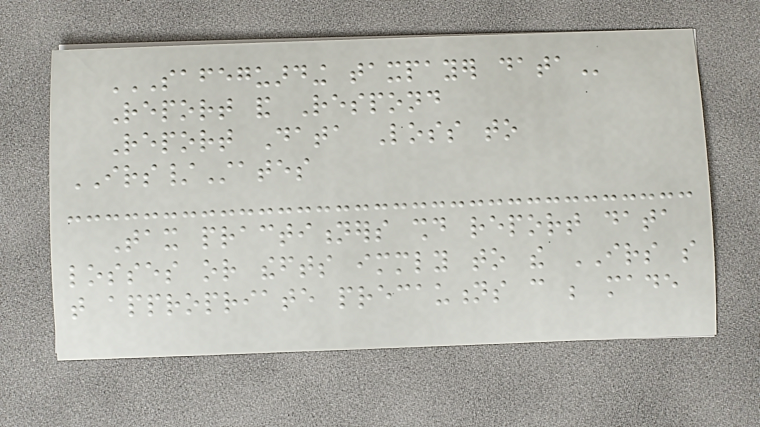SAFEGUARDING TAXPAYER DATA
Report and Respond
Report Data Loss to
IRS/States
Tax practitioners should report data
losses or thefts immediately to the IRS so
that appropriate precautions can be made
